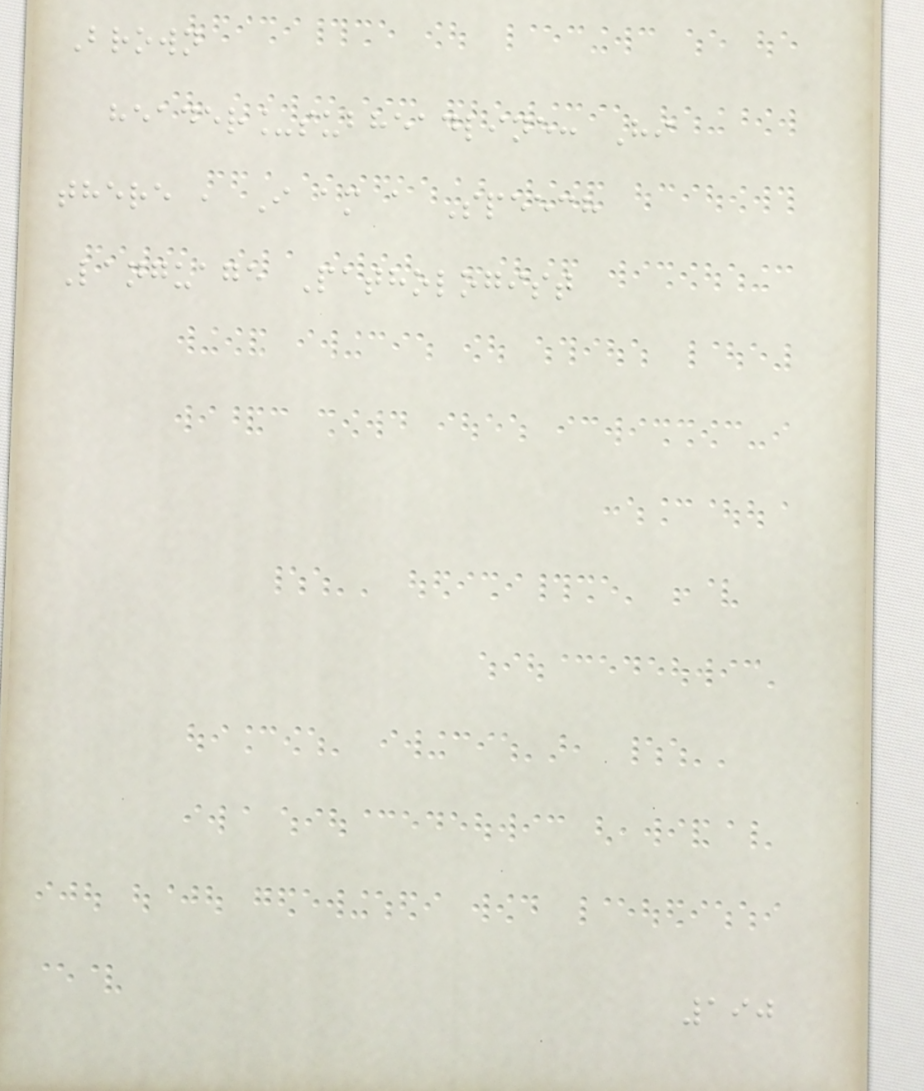Brown
header_subheadline: Hi
there , I am a Speech
Language Pathologist
190
